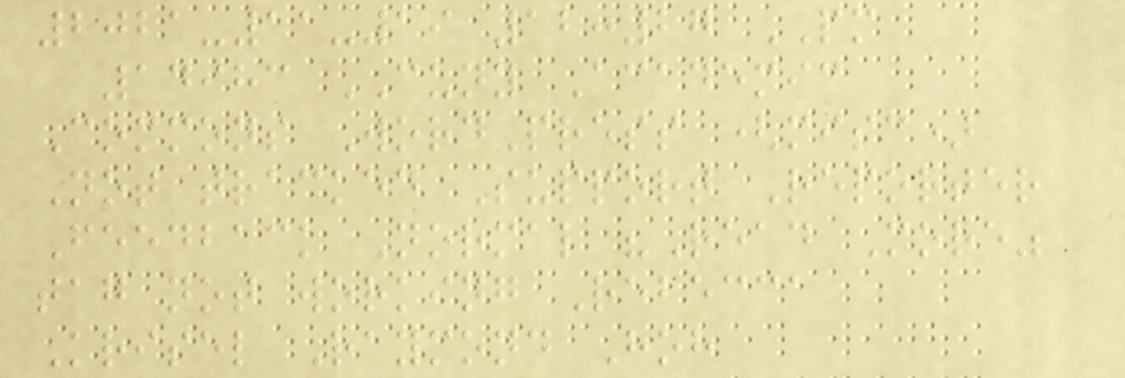2021-11-19 12:27 PM
14983 CUNY Academic
Commons WordPress (misc)
Not tracked Support Reporter
Feedback Normal "Read More"
tag not working Rebecca
Krisel Raymond Hoh
